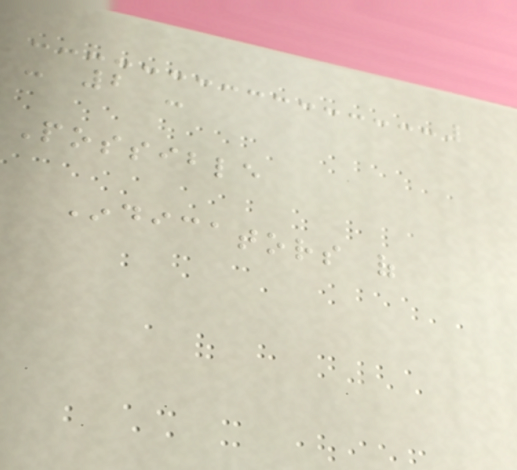- 2 -
Possible
Indicators of
